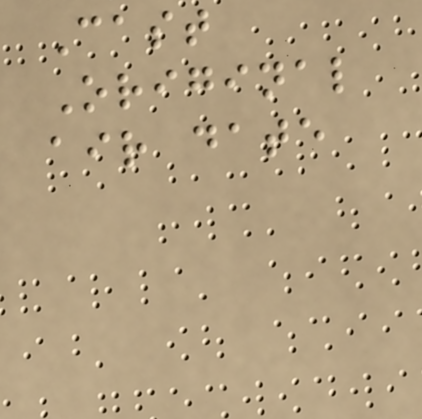Cast
Original
air date
